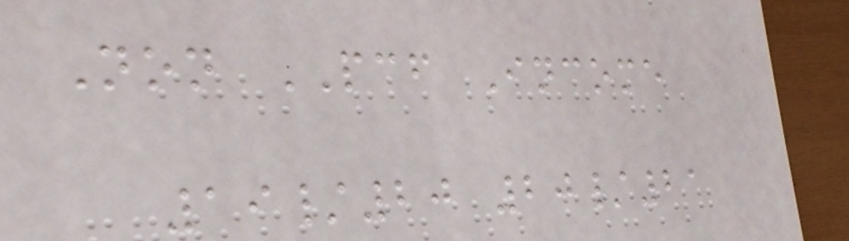Non PCF Income
19/20 20/21
